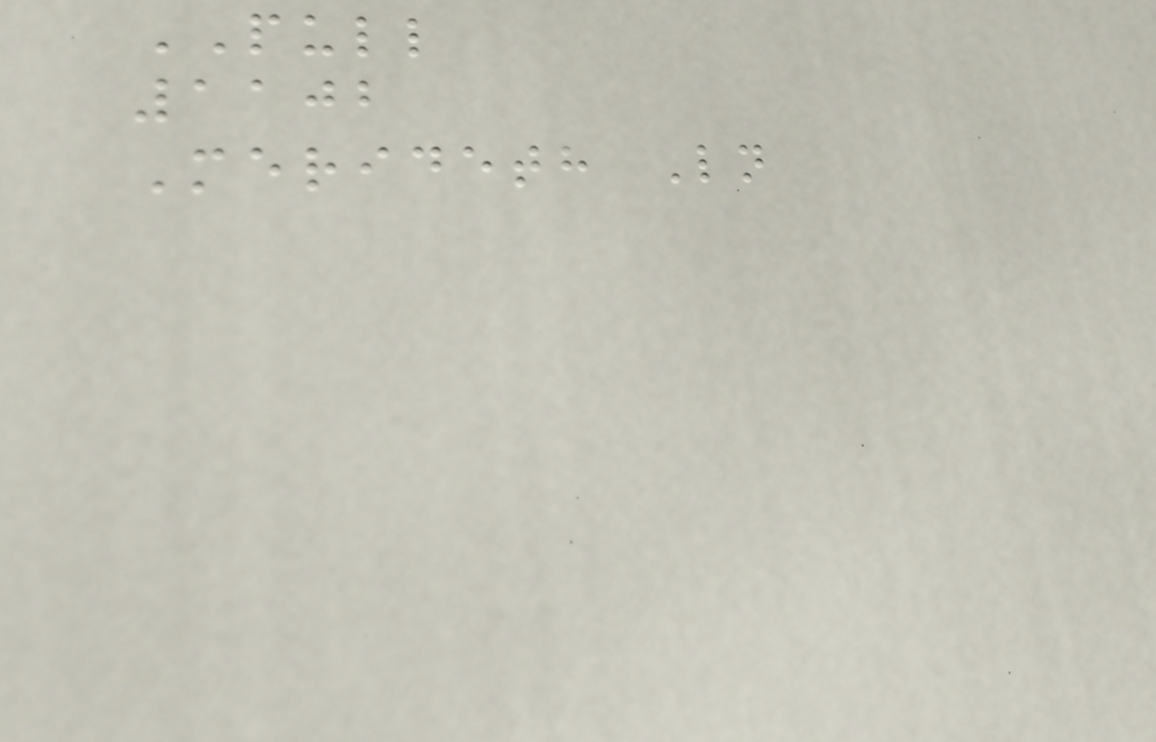PULL
1102
Merideth Ln
